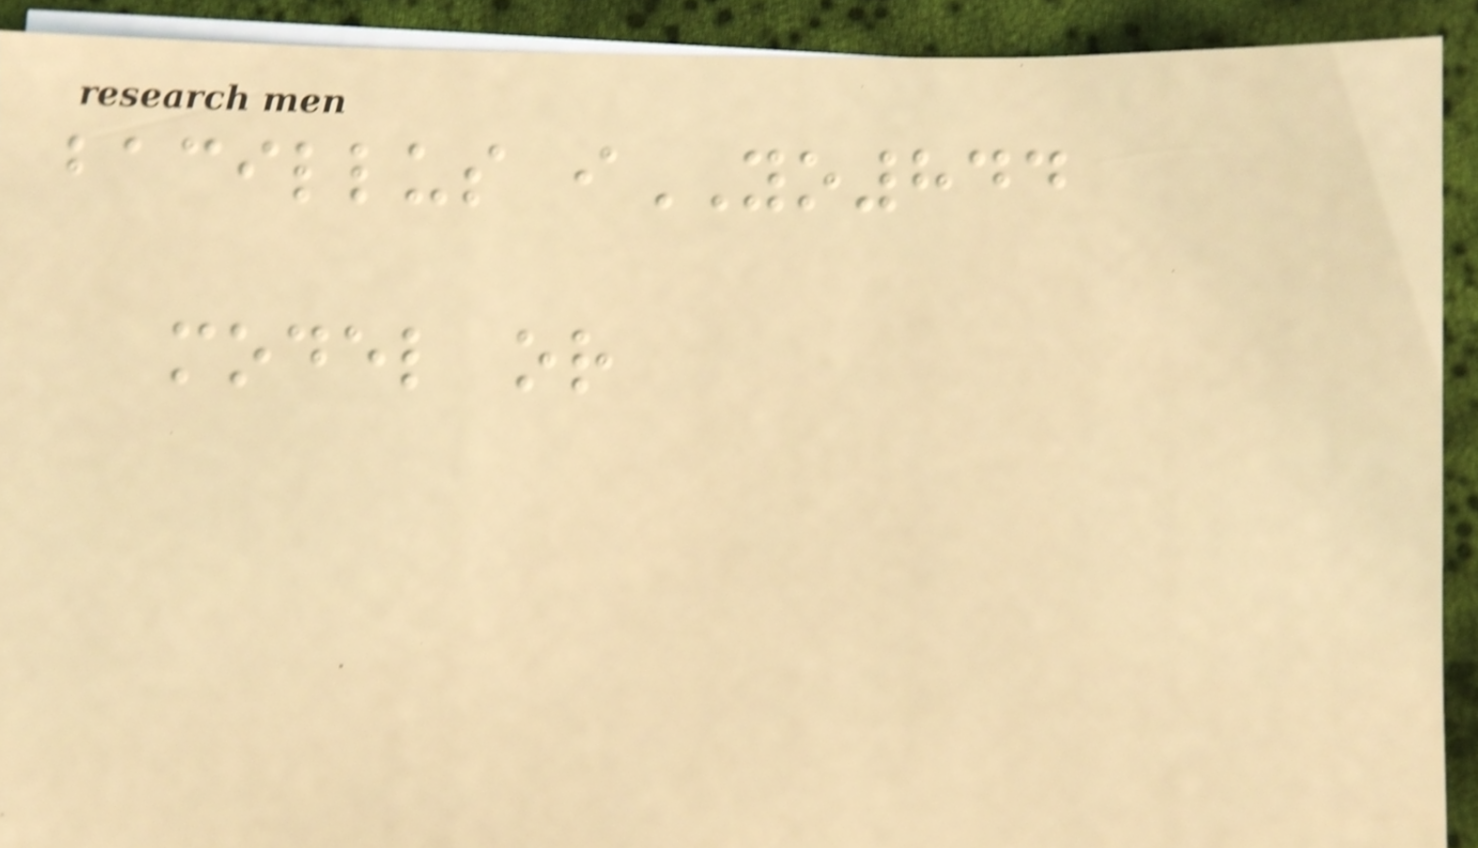bacillus iYO844
model or
